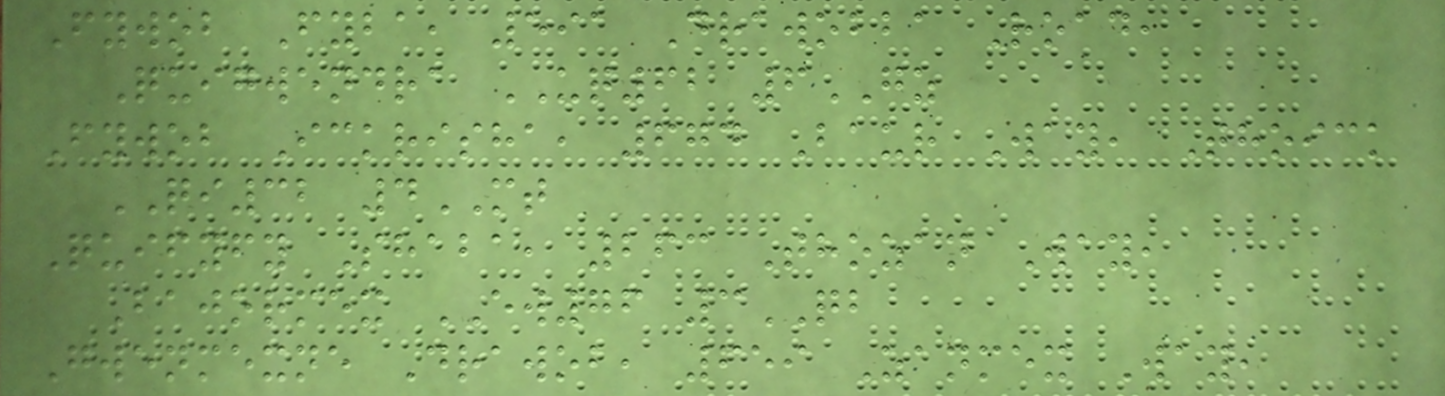Fywob Fyba, 591 Drawobba Road,
Quigwendra UQ62 6GZ
Fywob Ickrisha, 674 Baur Way, Thoick
QI32 4MT
Quifyfy Shaba, 263 Thozan Way,
Bajormex EW76 3QB
Gwenmexne Drawob, 659 Zanmex Way,
